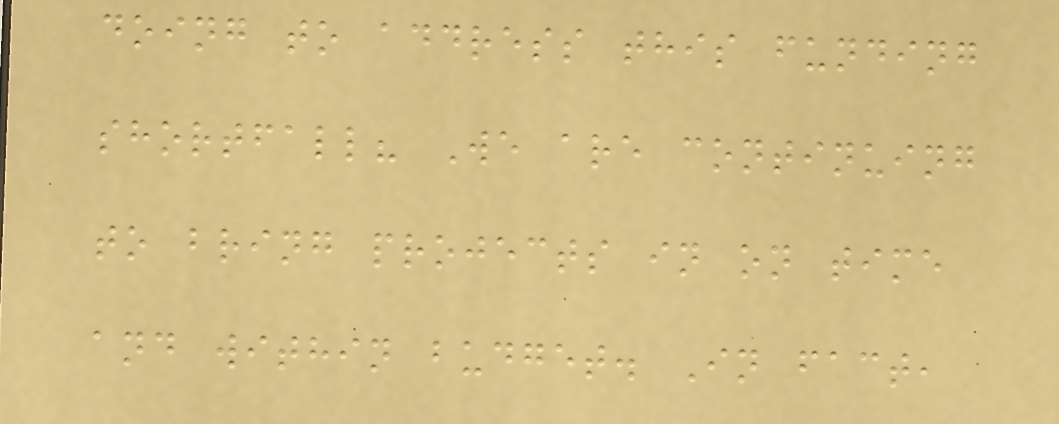doing to address this funding
shortfall? We are continuing
to bring projects in on time
and within budget. In fact,
